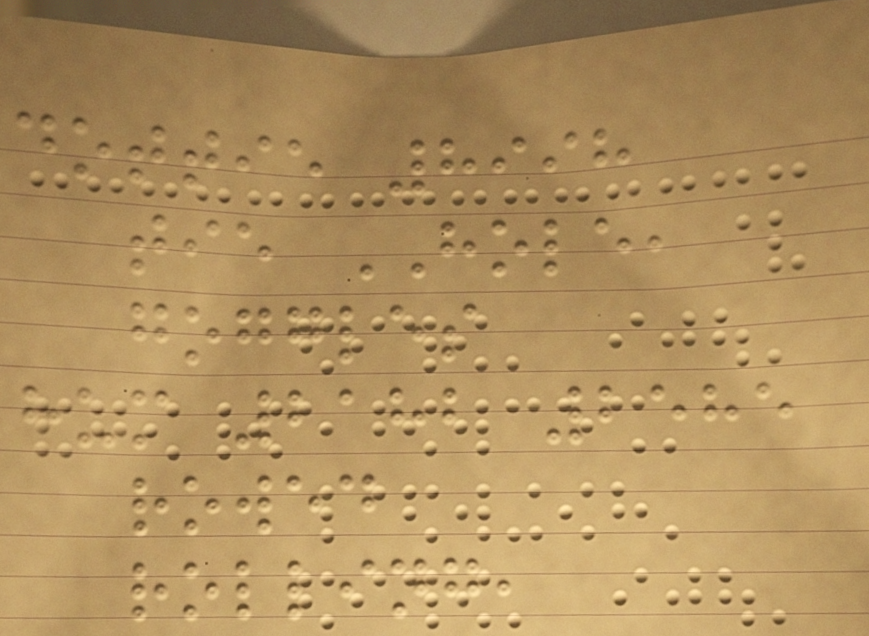dottie 8998
tie HOLE,
goggles
hum 2182 2585
rowed
rolling,
